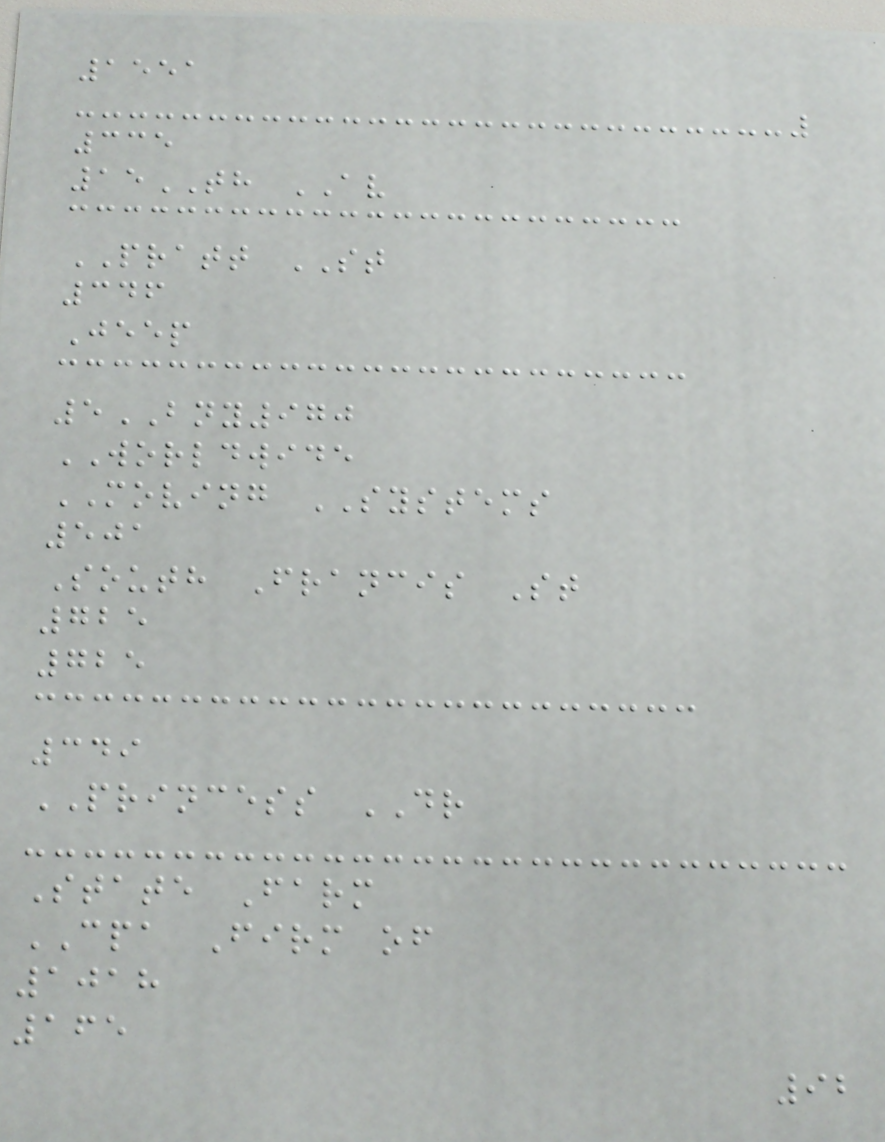1551
335
15TH AV
PRATT ST
346
Jeep
5BNY970
WORLDWIDE
MOVING SYSTEMS
501
South Francis St
725
725
349
PRINCESS DR
State Farm
CPA Firm of
1018
165
92
